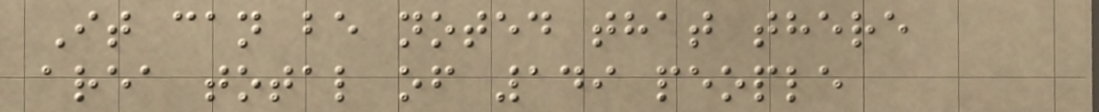It can be noted that there
area total of 149 people
